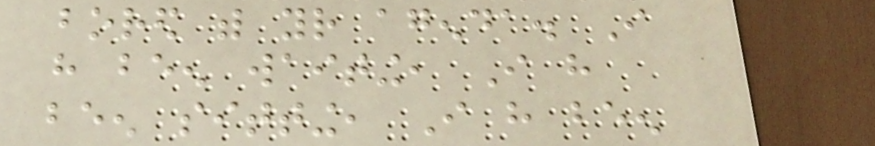bored with your agenda. I
have been waiting, I have
been sitting, I have been
